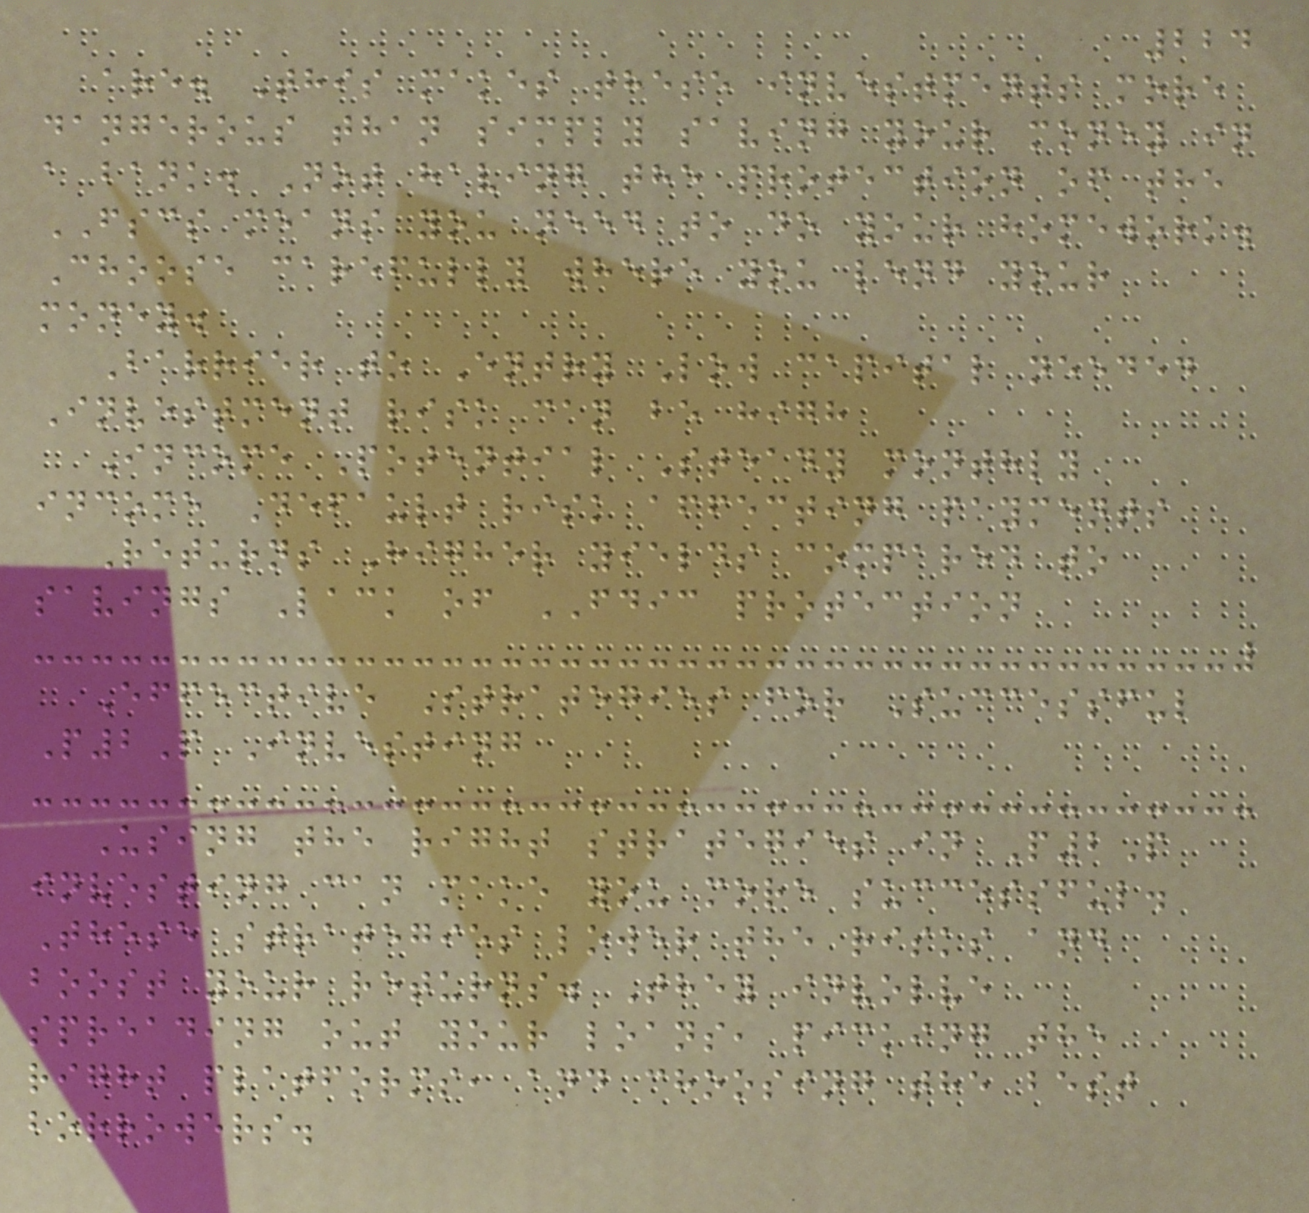224
are. This makes these investments more
dangerous than simply saving your money in
a bank. Not having the protection of the
FSCS means you need to do your homework.
Choose carefully where you lend your
money.
Barrier to Entry Low capital needed
Investment risk can be high
Income Potential Steady monthly
income Default risk affecting payments
Returns Higher yields compared to
savings Lack of FDIC protection
Effective Strategies for Successful
P2P Investing
Using the right strategies in P2P
investing can make you more successful.
These strategies lower the risks and
boost your returns. They involve
spreading out your loans, picking the
right platforms, and choosing the best
borrowers.
